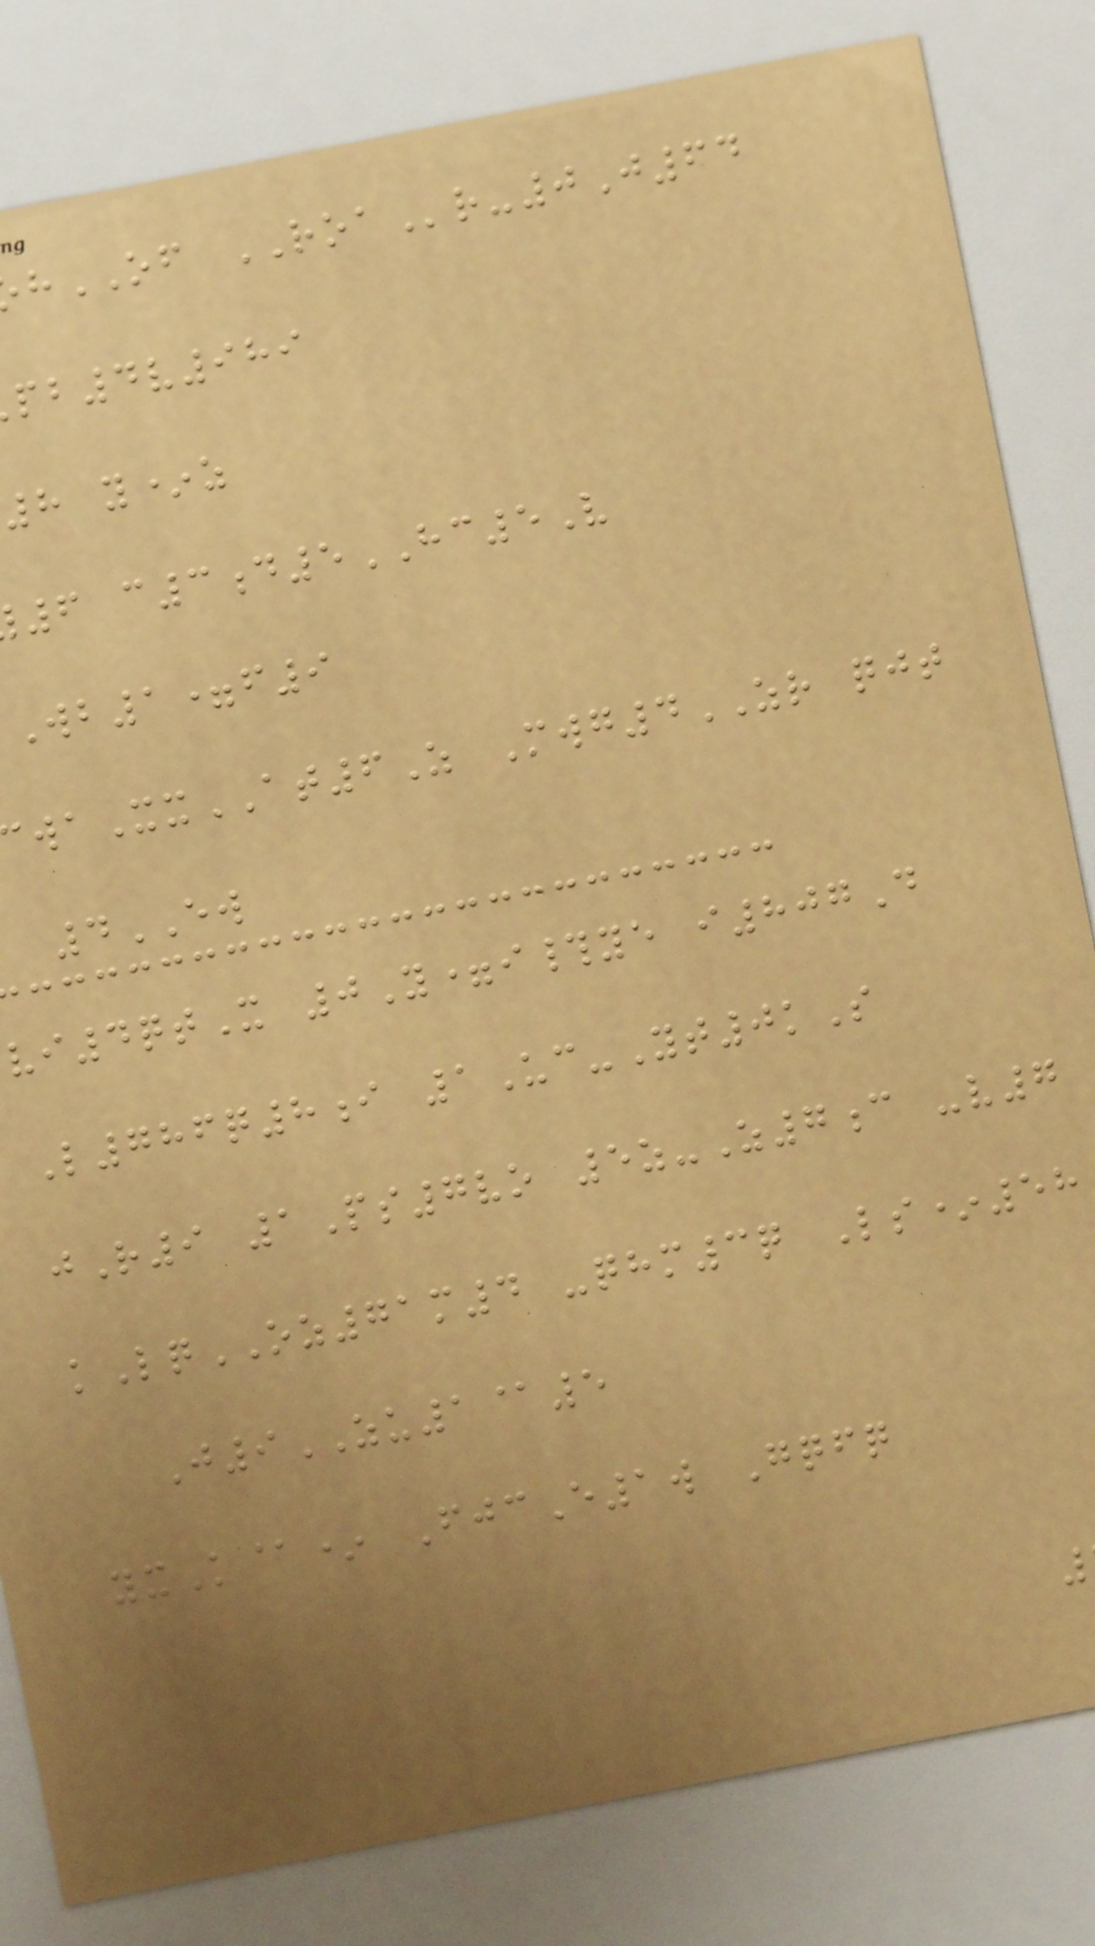hOF ROAr-0J64
pb4v989
8 y*z
6 c3d5HC5V
Wb1=f9
waXxAT6Z Mwg4ZR qjt
4EW
vi4qtX 0Y=i#ye i807D
L786q8i 1Uc-Yt0kS
jR9 1Ps7vo 5z-Z7c -v7
kLqOZ71m4 -qhm3q Ls*58
J9ZU1@5
yxK@* FjcE1w Gqfq
